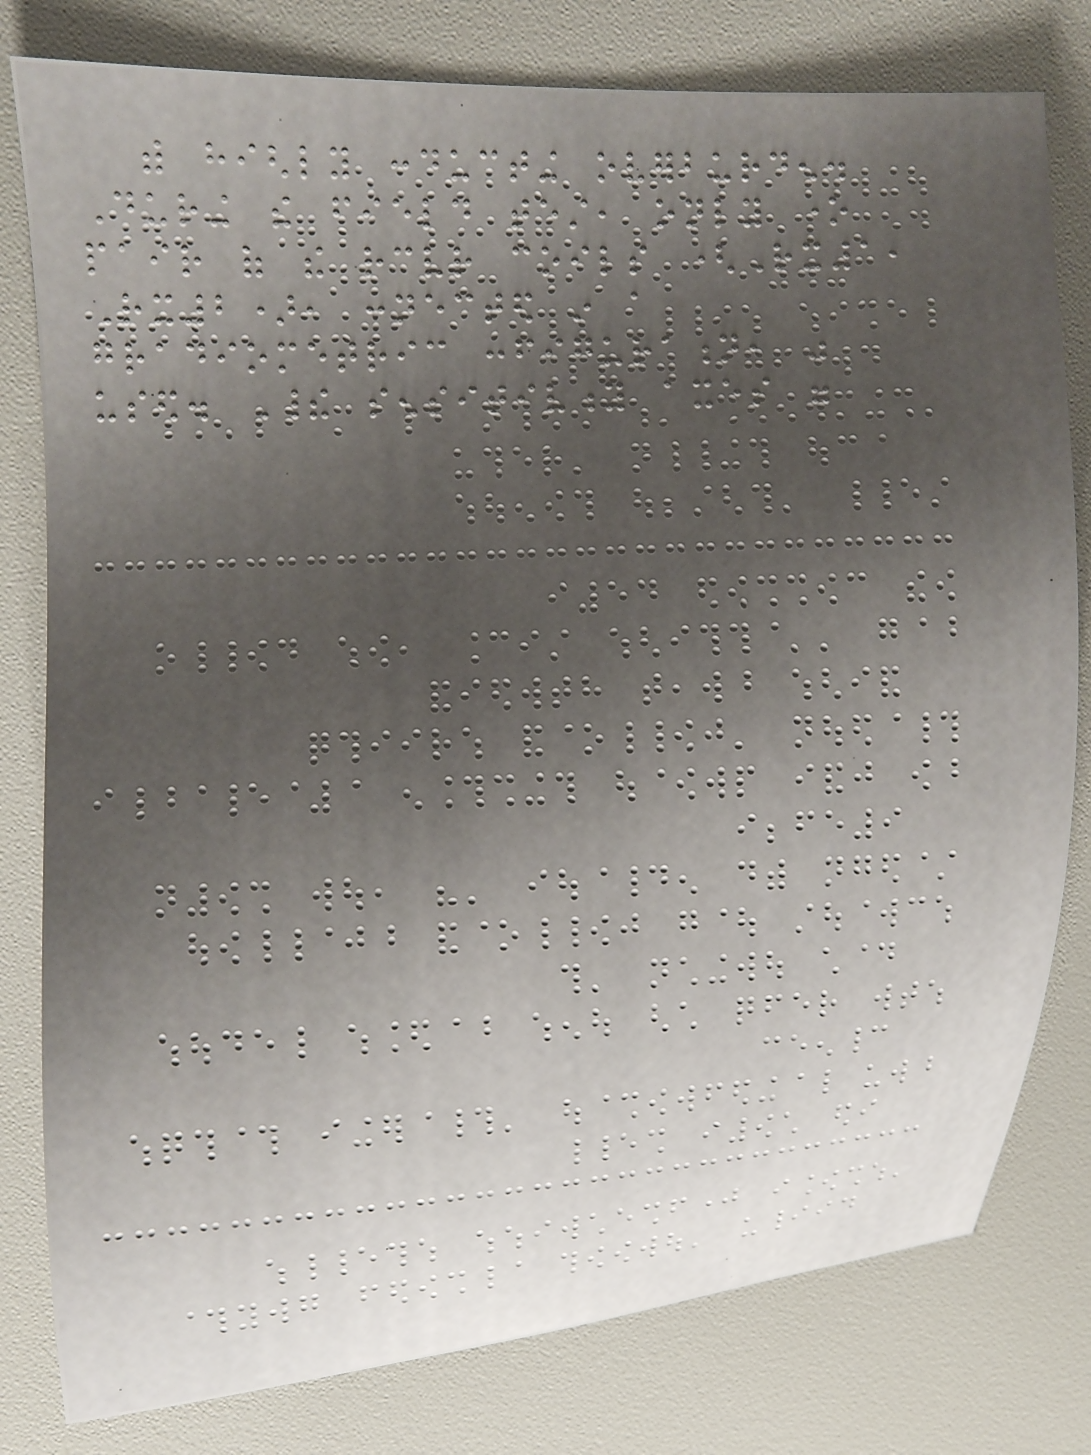with highly conducting overburden.
During the field test, only one
pair of the receiver coils (Rx1,
Rx2), connected in a
gradiometric configuration, was
used. Their sensitivity axes were
